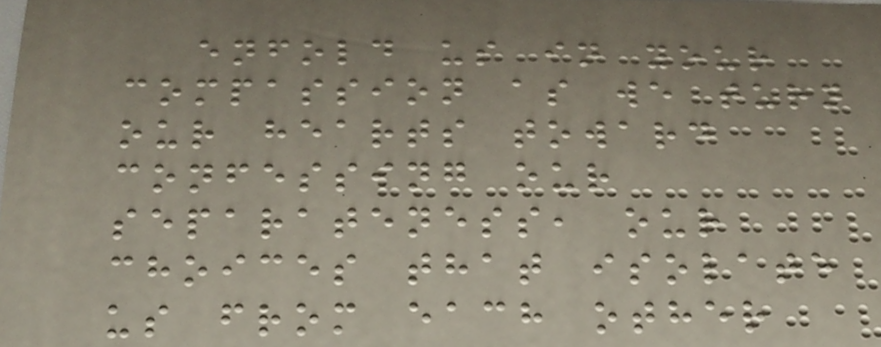enfold us in your
compassion as we turn
our hearts toward
confessing our
separateness, our
choices that isolate
us from each other
